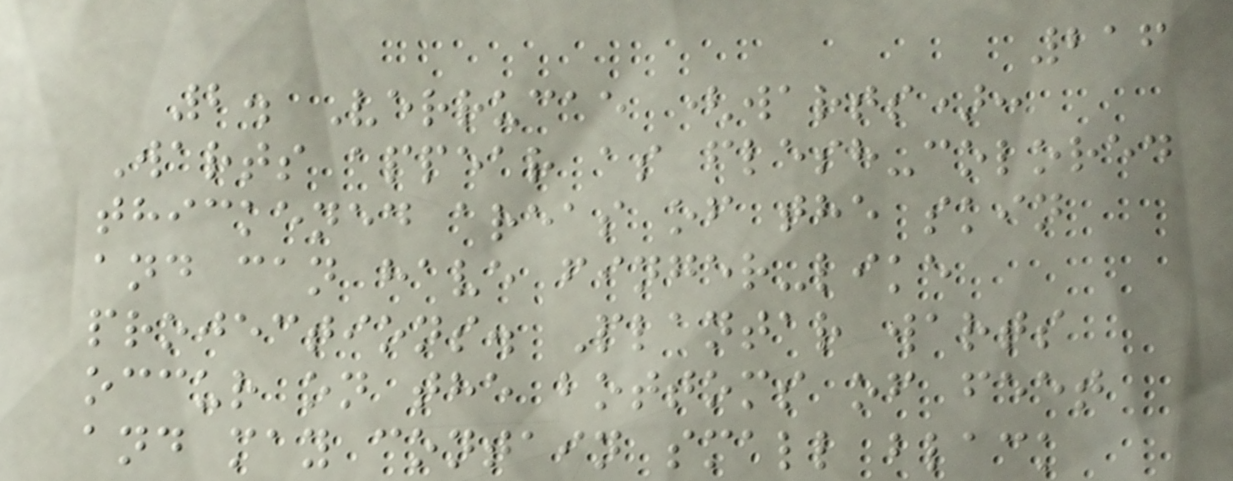216
2. Verrucae (warts):
Warts appear as flesh-colored
thickened areas of the skin
and can have finger-like
projections. Plantar warts
occur on the bottoms of feet
and may contain small black
